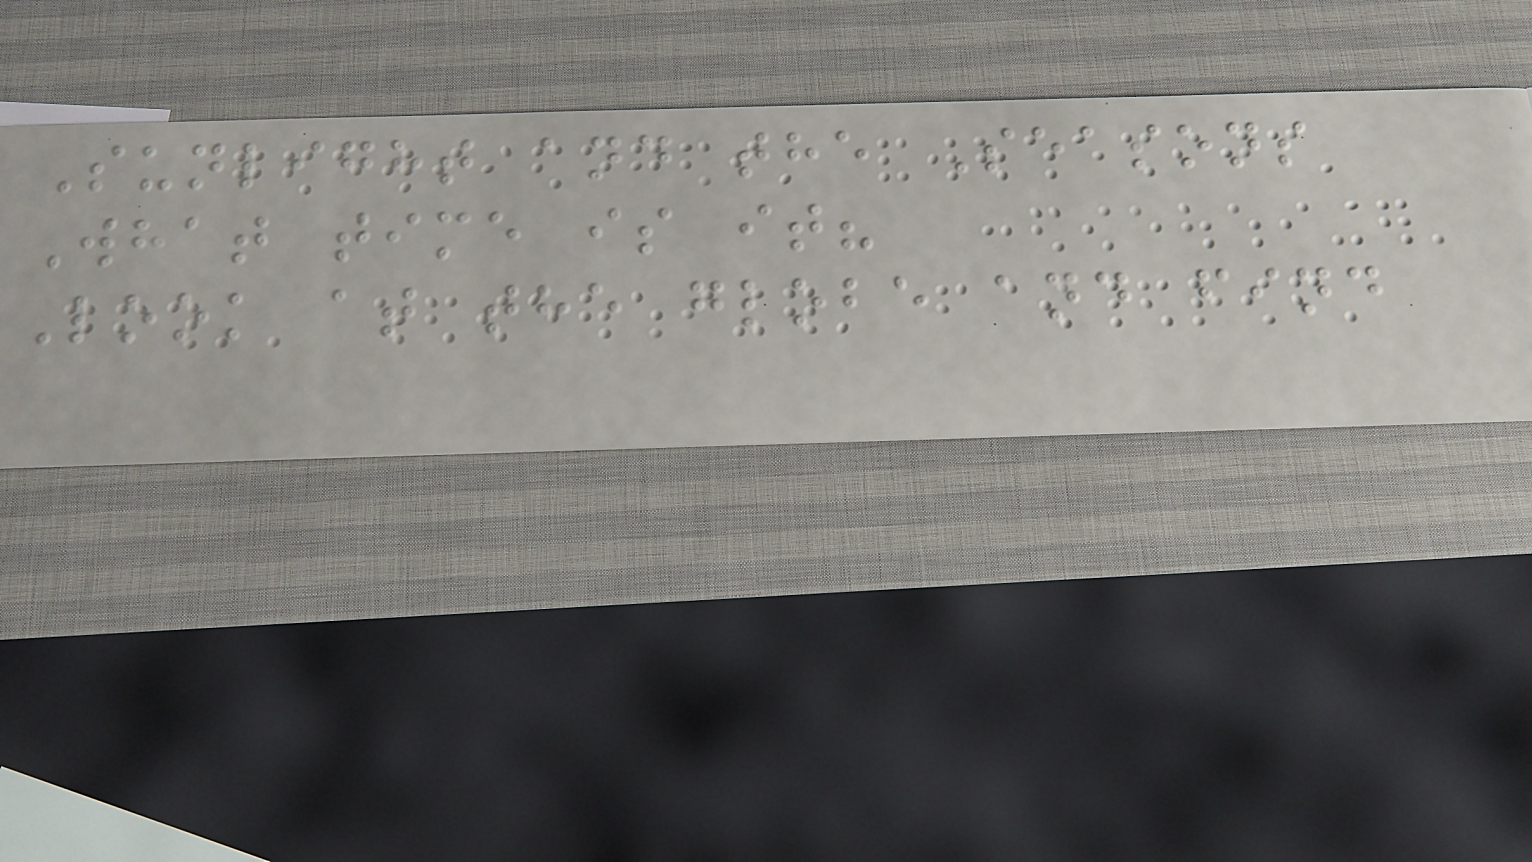Sunlight and the Seasons
What time is it?
Look at the globe and find
